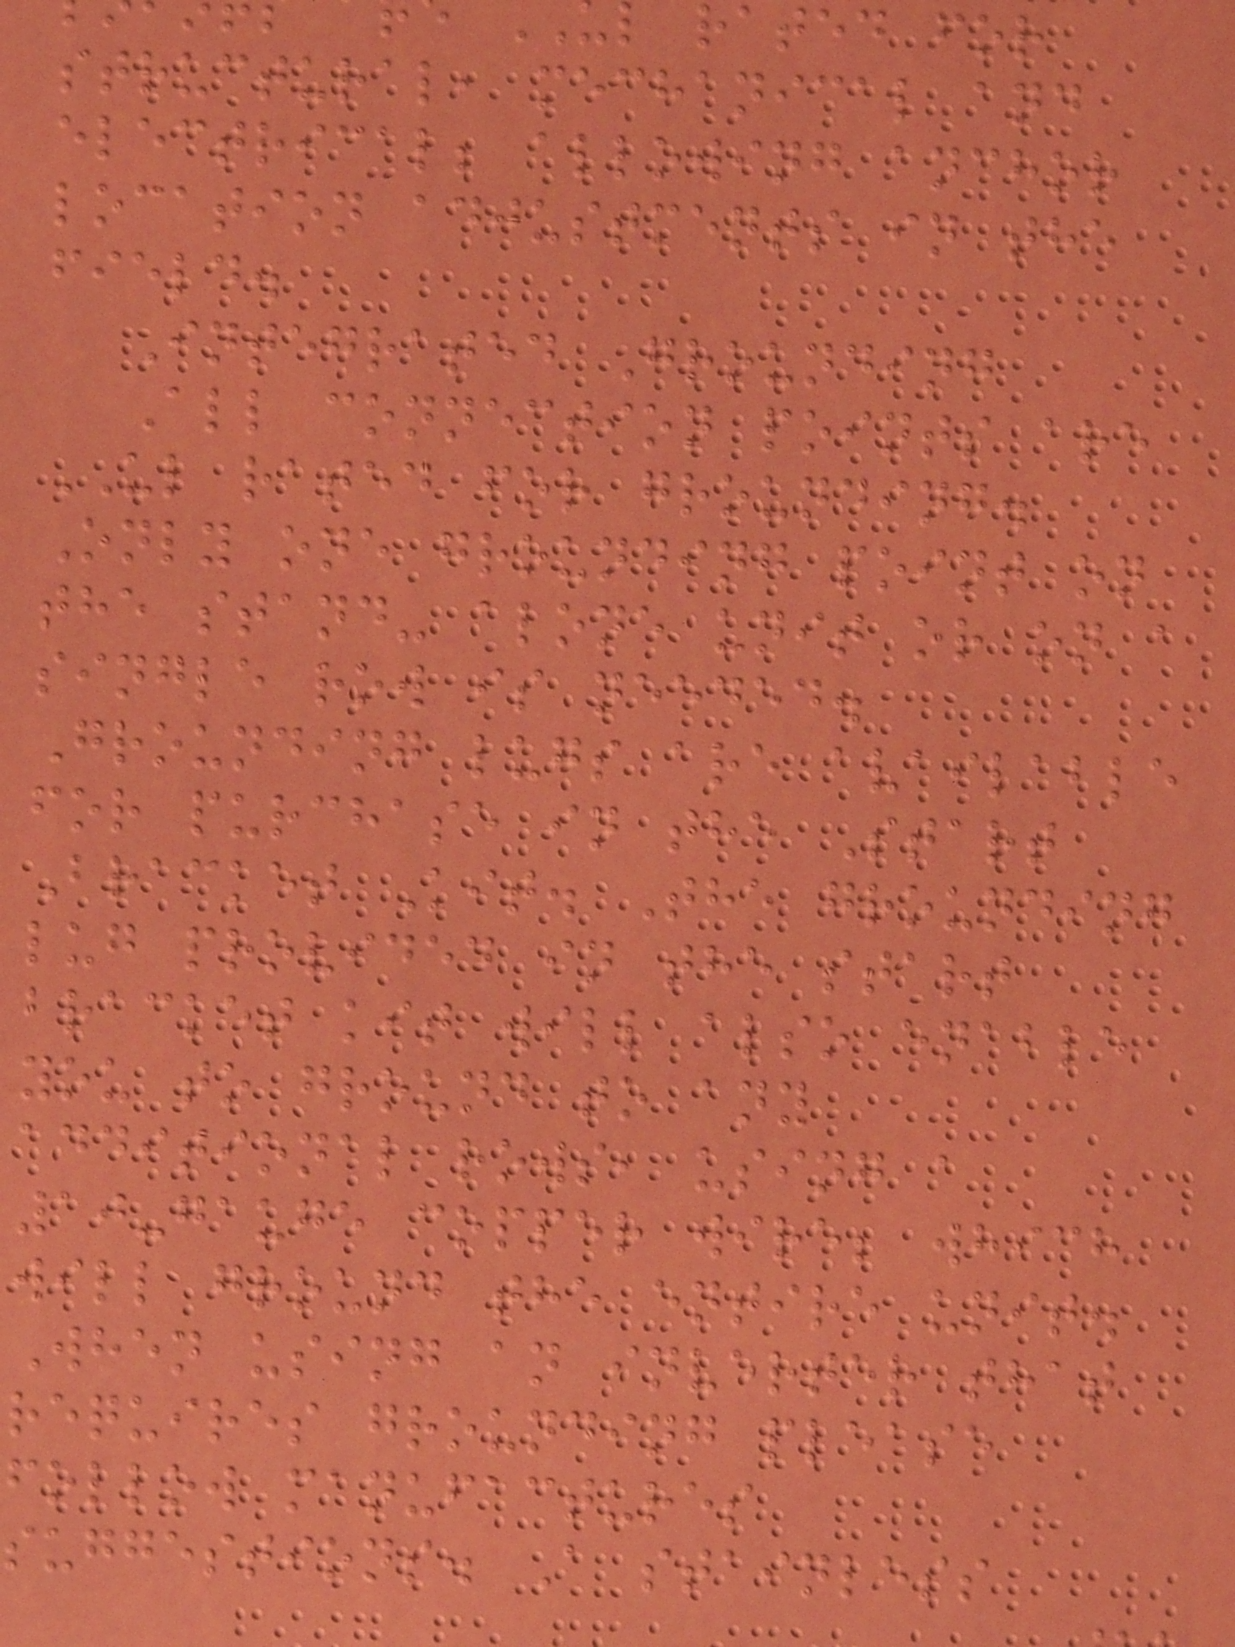rated for
structural, mechanical and
electrical; allowing anchor
location adjustments in the
field.
Integrated Grounding
All connection points are
UL rated for grounding.
Only one grounding point on
the stand- alone unit or on a
single row is needed.
Grounding lugs are available
for purchase in the Start
Bracket Kit. The grounding
lug provided in the start
bracket kit will also enable
you to ground to any
additional rows, using a
10-gauge copper wire; which
will ground the entire unit.
When using an inverter that
requires grounding please
follow manufactures
suggestions. A stainless
